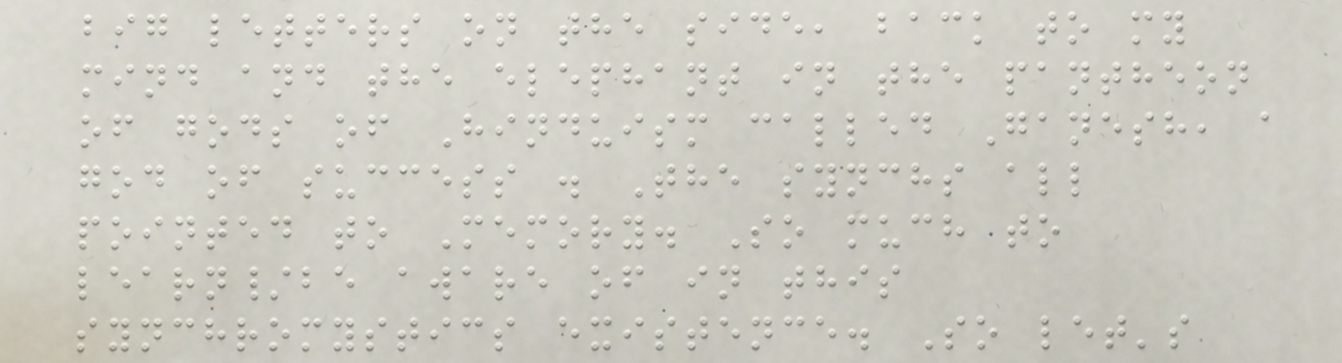big letters on the side, back to my
mind and the elephant in the pantheon
of gods of Hinduism called Ganesh, a
god of success . The synchs all
pointed to Memory. So much to
learn/be aware of in this
synchromystics existence. So let's
